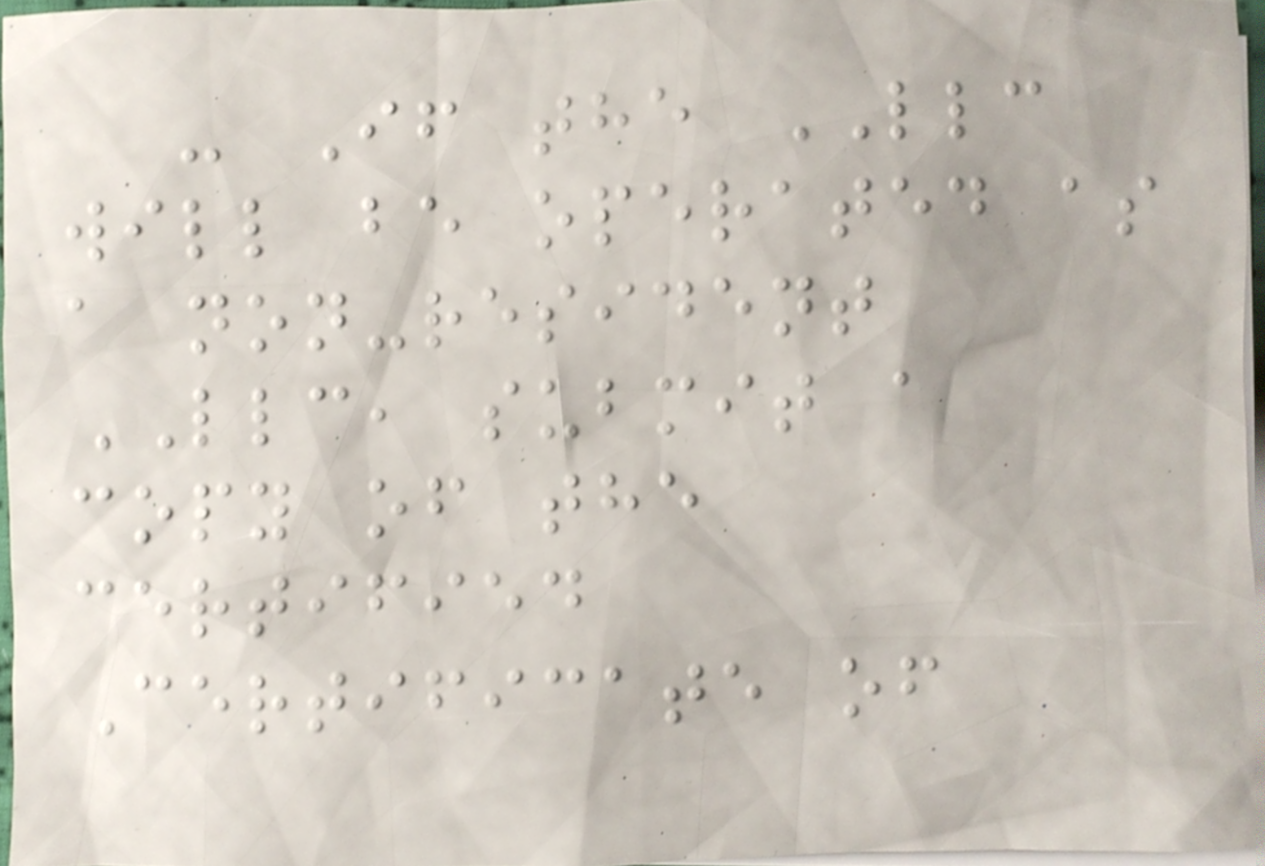- If the LLC
will be operated as
a non-resident
LLC, submit a
copy of the
certified
Certificate of
